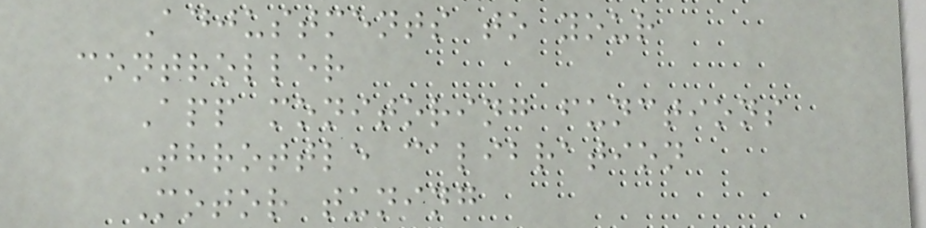Adjustments to your
controller
App monitoring functions
Throttle calibration
Motor tuning
